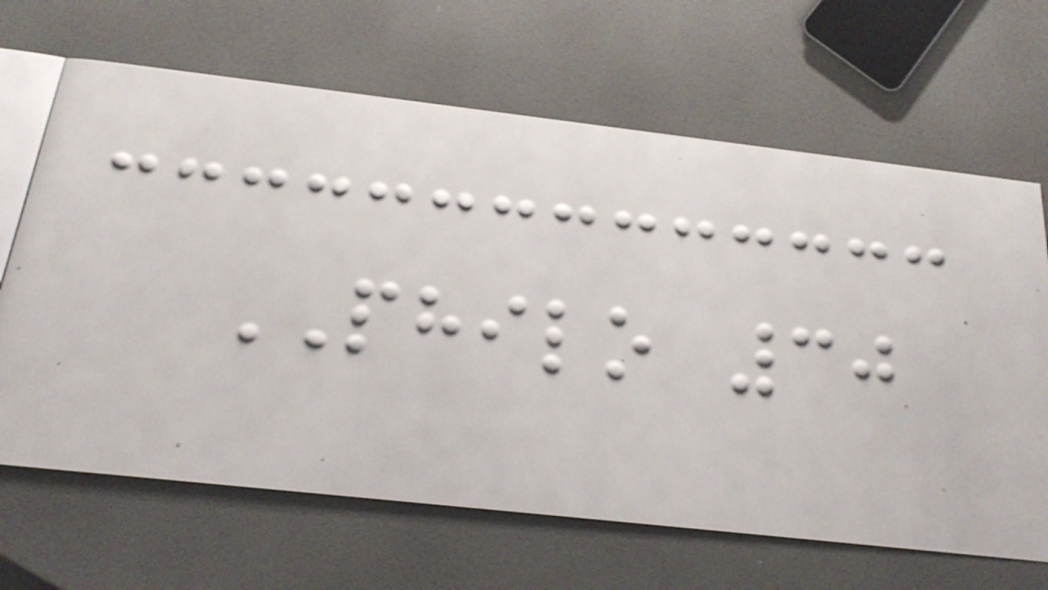PHILO 30
